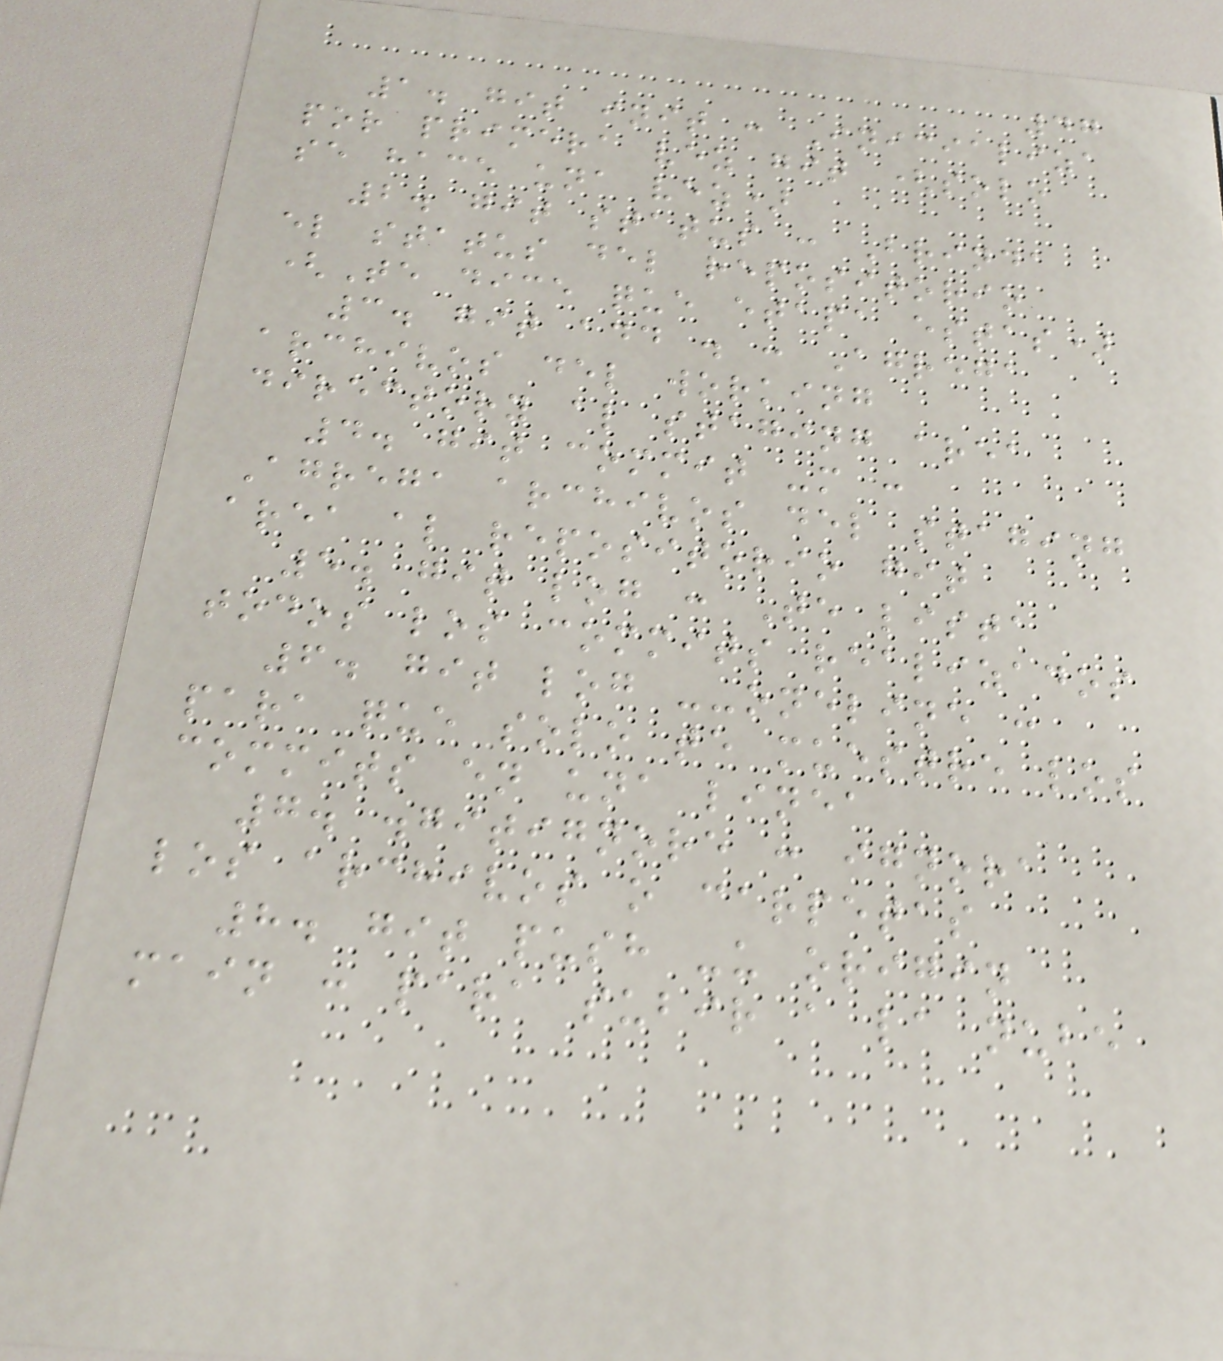47
1. git init : Inicializa
por primera vez git (solo
se hace una vez)
2. git status : Brinda
el status del repositorio
(Te dice que etapa estas)
3. git add . : Agrega
archivos del working
directory al staging area
4. git commit -m :
Agrega archivos del staging
area al repositorio git
5. git log : Te lista
todos los commits realizados
6. git log --oneline :
para que solo te muestre los
commits en una linea
7. .gitignore : ignora
los archivos o carpetas
8. git push -u origin
main : para subir a la nube
